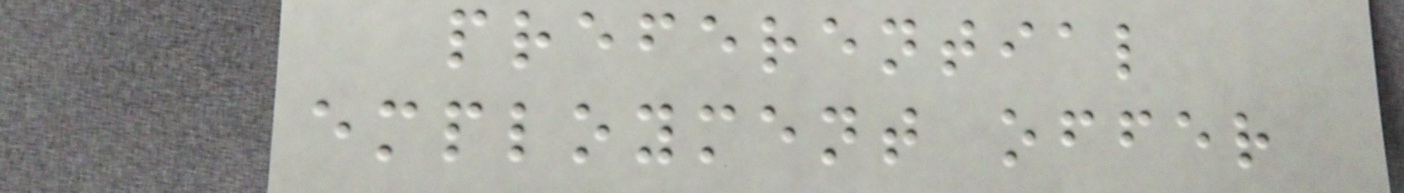preferential
employment offer
